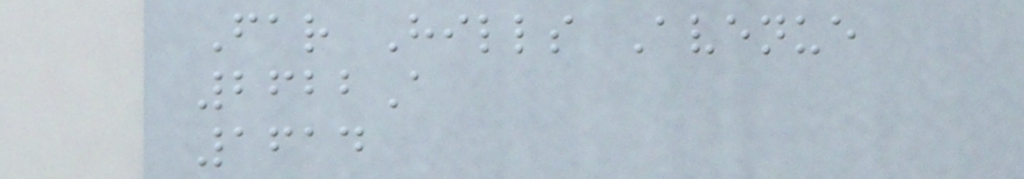Far Hills Avenue
2622A
1614
